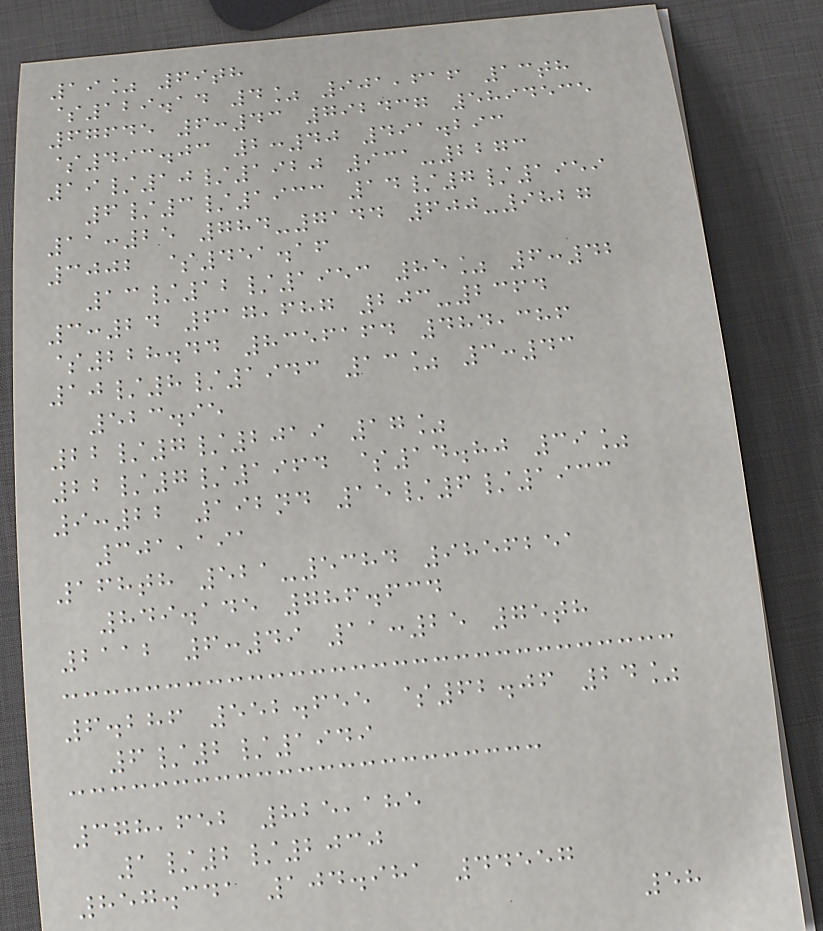19% 69th
$129.14 4% 901,616 13th
67645 6:43 792437 5894535
$493.03 2:40 491.293
19/10/1920 931-2273
6/3/1933 14/7/1959
11:25 784-7144 600-9827
3002 $451.16
13/12/1953 85% 6:42
3:24 617,687 203-2364
$228.44 8356164 484,386
10/8/1943 13% 3:43
523.95
22/7/2019 17%
22/7/1964 $14.80 39%
9:22 192nd 15/6/1933
301,191
168th 521-5384 9856251
849.145 786.634
2112 6:49 11:25 75th
6.286 552.655 $62.06 24%
6/2/1949
378,652 825,185
1/2/2030
857.341 104.981 44557
58
